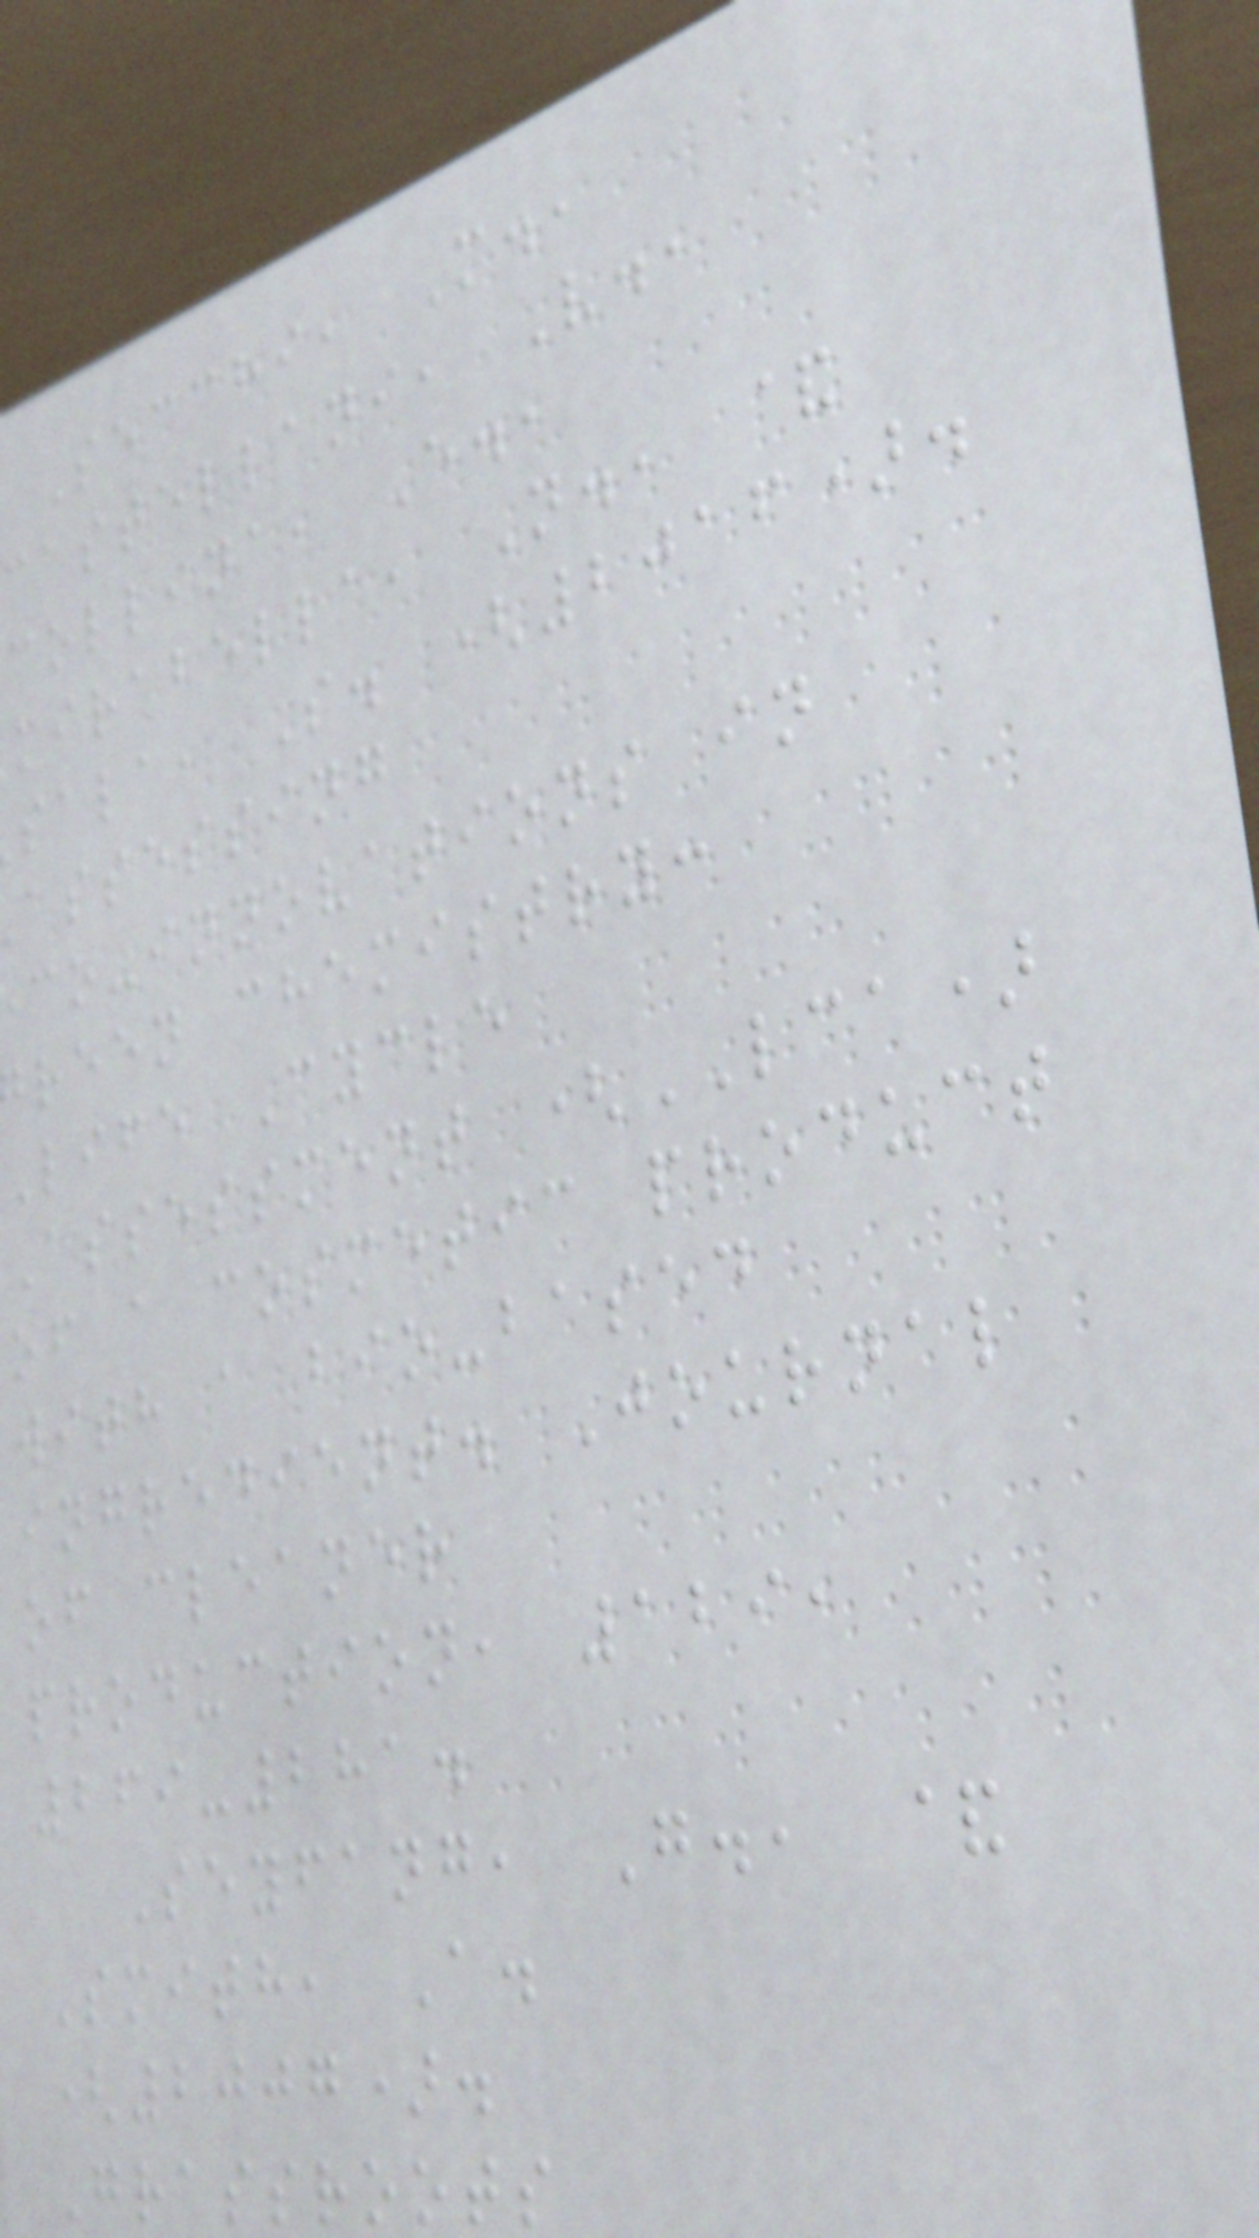Secchi, M.,
castellani, V.,
collina, E.,
mirabella, N., &
sala, S. (2016).
assessing
co-innovations in
reen chemistry:
Life Cycle
Assessment (LCA)
of a cosmetic product
with a bio-based
ingredient. Journal
of cleaner
production, 129,
269-281.
Seyfang, G., &
Smith, A.
(2007).
Grassroots
